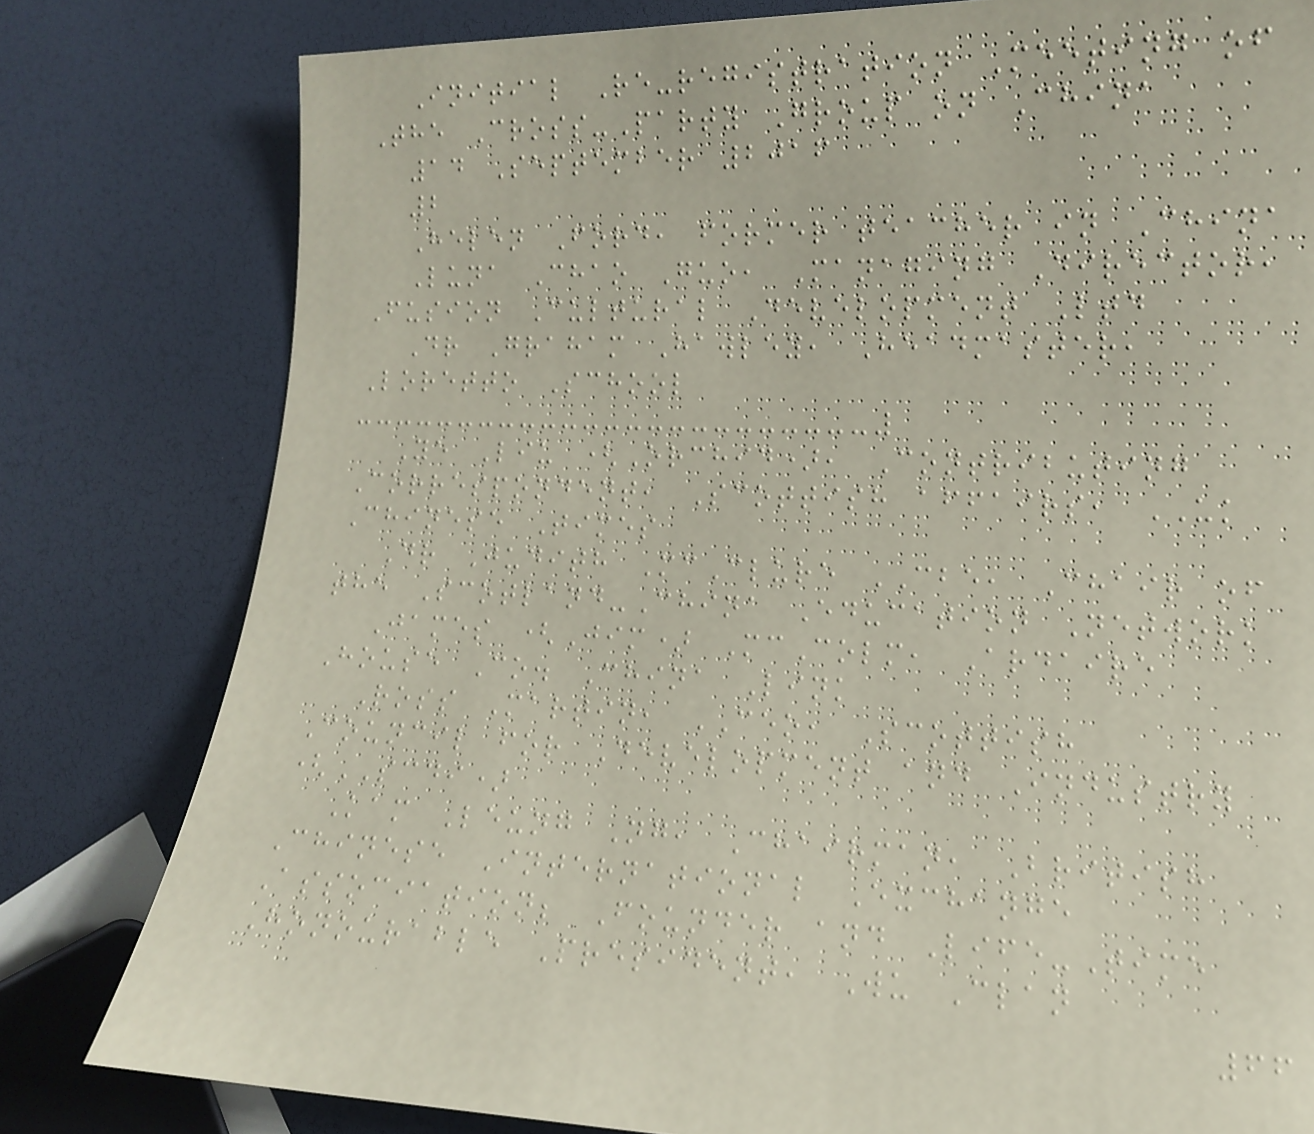Initial Re-registration Meeting of
The Cross-Party Group on China
14 September 2016
2
Helen Ford, former teacher in China
Luna Chao Guo, Managing Director,
Fusion Cultural Development Ltd
Dr Graham Hawley, Headmaster,
Loretto School
Ye Liu (Orchid), Contributing
Correspondent, Scottish affairs, UK
Chinese Times
Dr Judith McClure CBE, Chair of
the Scotland-China Education Network
James (Jim) McColm, Ardaire
House Co. China Link
Ross Martin, CEO, Scottish
Council for Development and Industry
(SCDI)
Kam Leung Ng, Chairman, British
Chinese International Exchange
Association; Founder and Life-Time
Honourable President, Wu Clan
66
